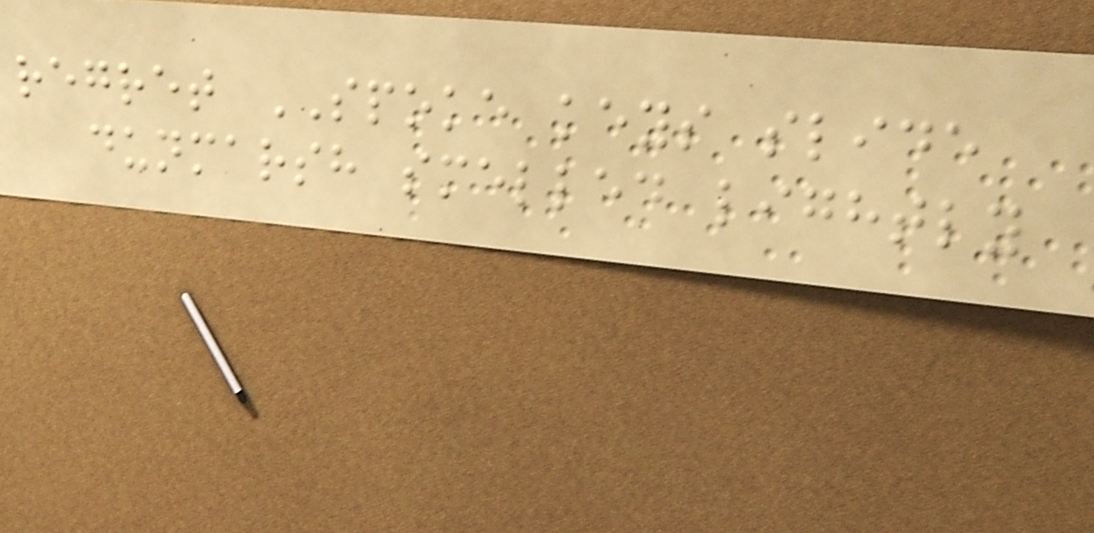regret SPOKE keys slide
dunmarsh smelled lightly
